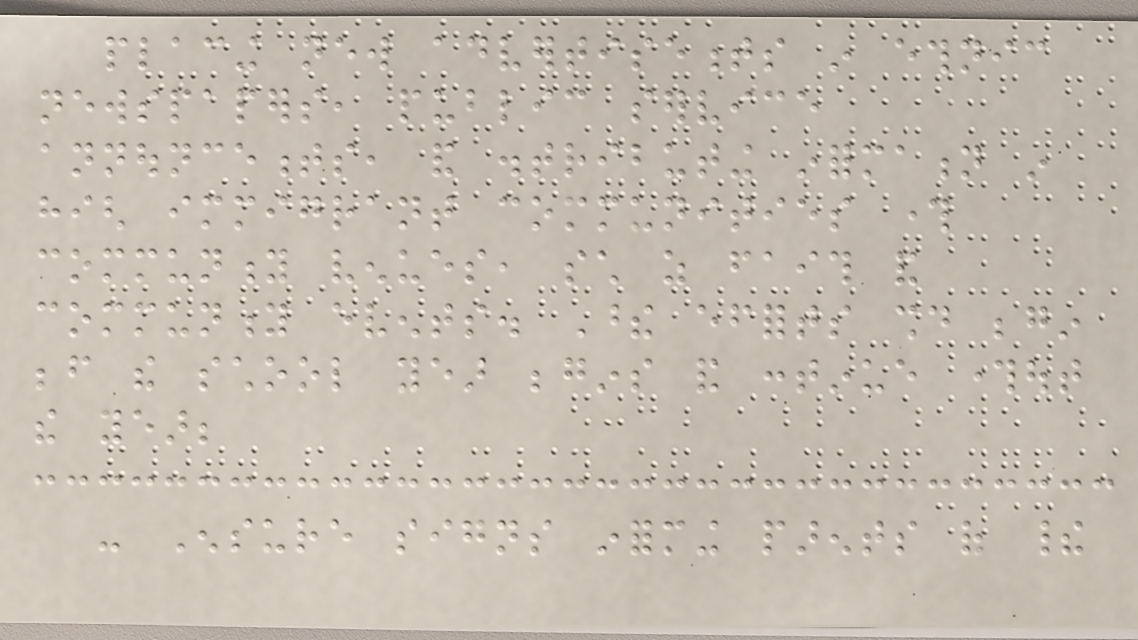placing new advertisements in ethnic
newspapers, public service
announcements, and distributing information in
high immigrant communities through
community venues, such as faith and
community events. These efforts should begin
before the school year begins and continue throughout
the year;
- Ensure signs informing parents of their
